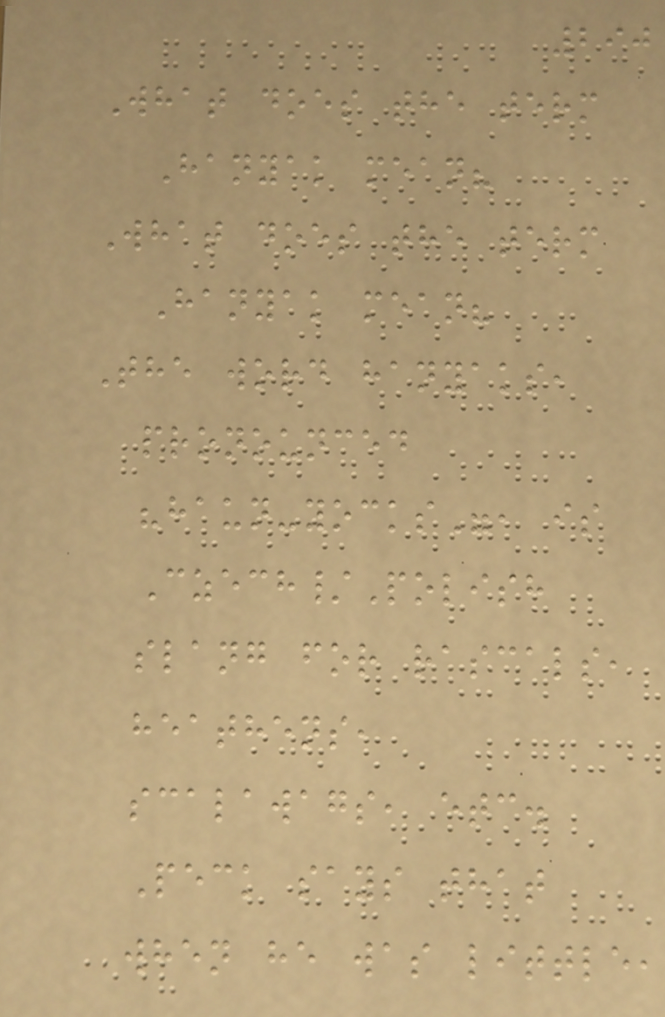290
What does the term
Hanyak mean?
What does the term
Hanyak mean?
The word hanyaks,
pronounced
"haun-yocks", is
Czech/Polish
slang for rascals,
heathens,
scalawags, etc.
Peck says that
when he was little,
